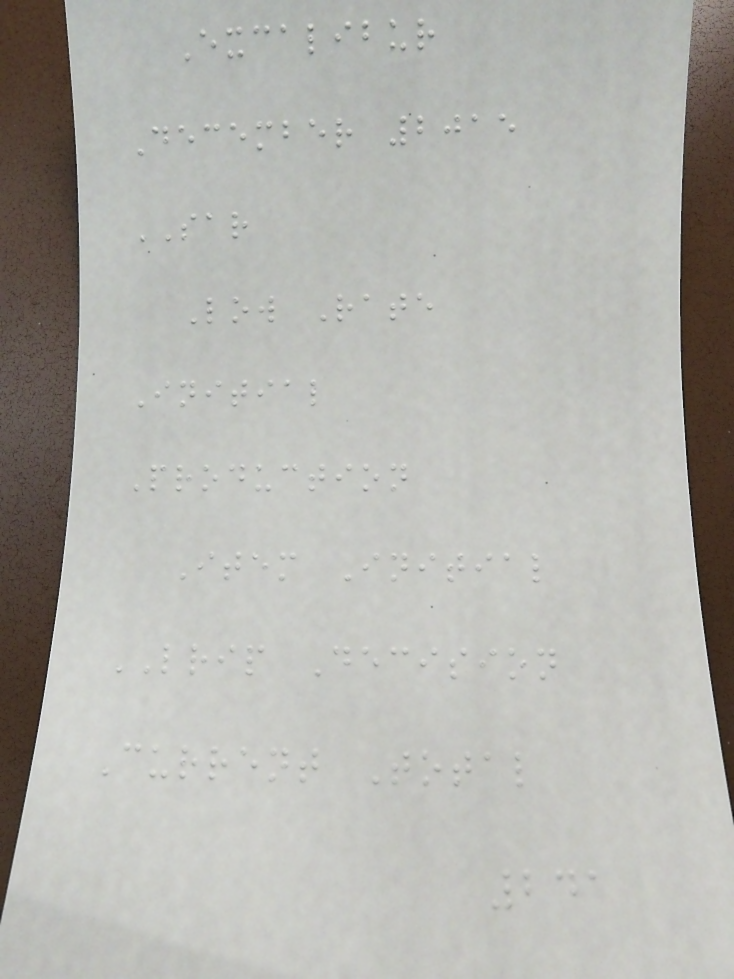Excalibur
December 2015
SAR
Low Rate
Initial
Production
Item Initial
LRIP Decision
Current Total
241
